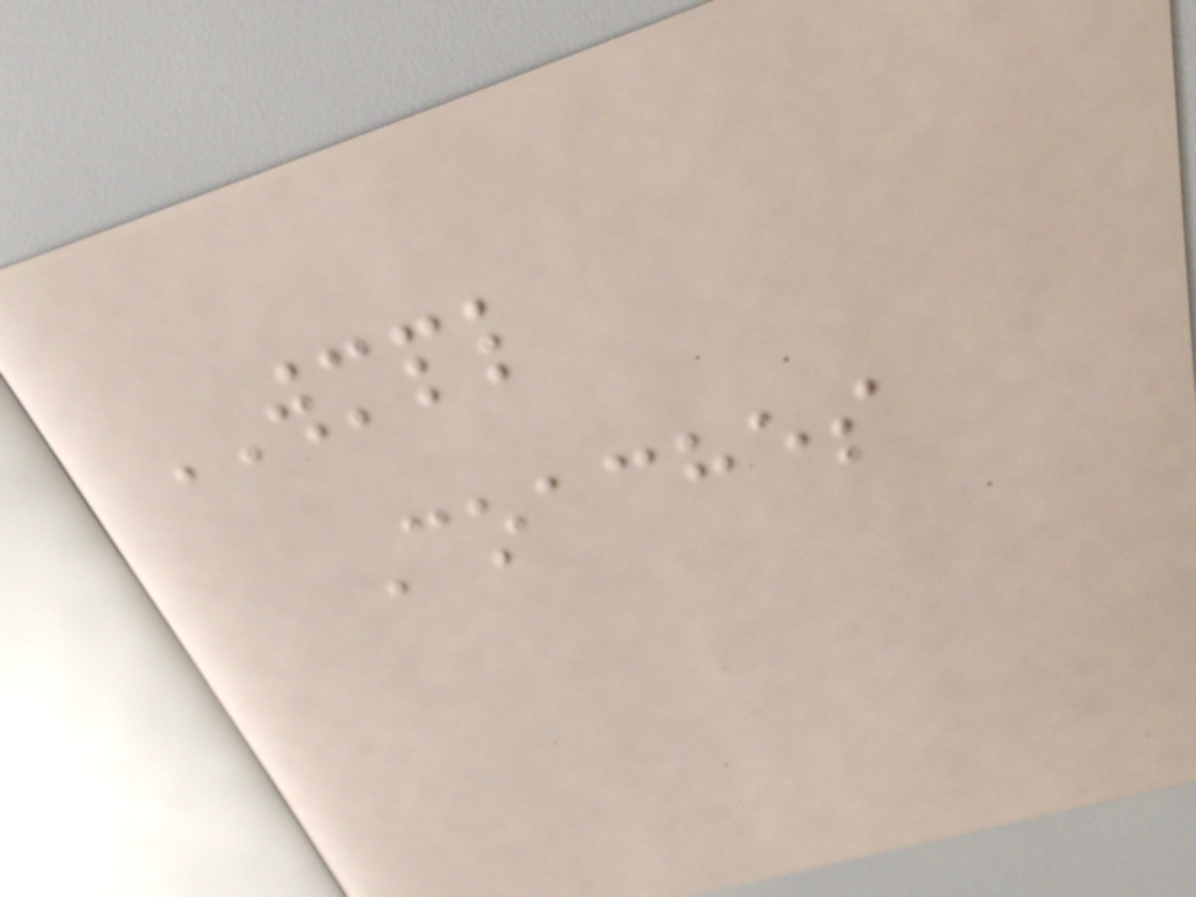WMPL
Coaches
